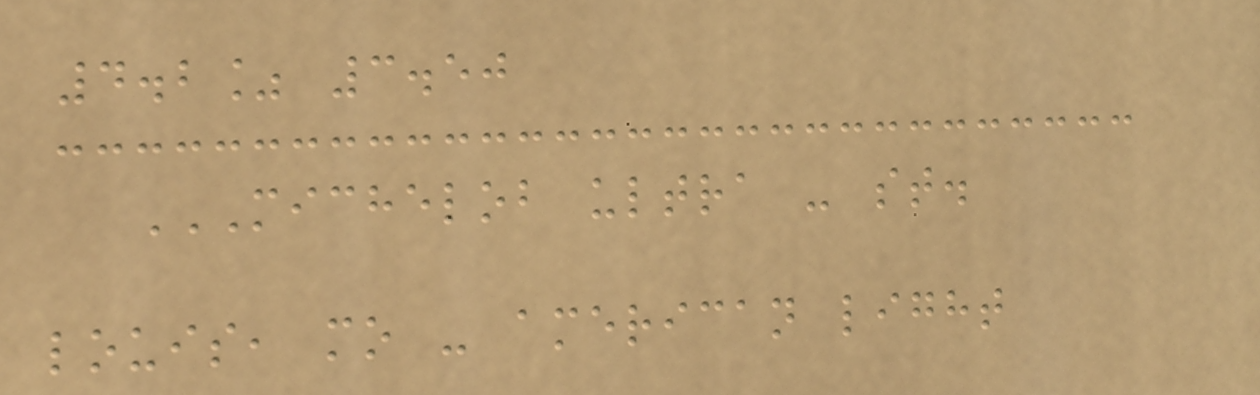4.2% 3.50
MICHELOB ULTRA - ST.
LOUIS, MO - AMERICAN LIGHT
